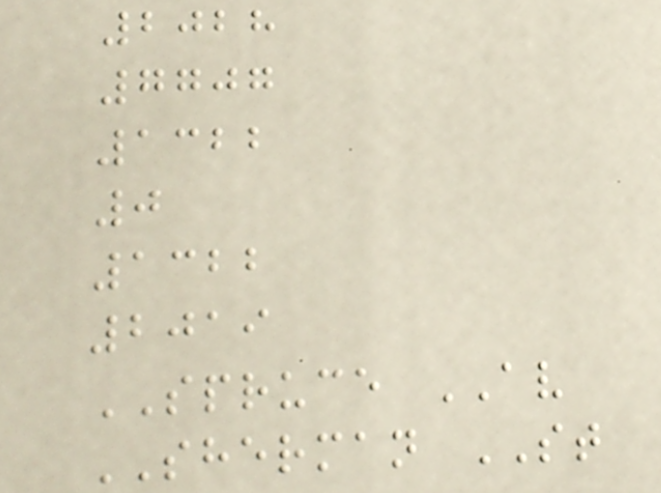2028
7707
1322
0
1322
2019
SPRUCE AV
SHERMAN ST
